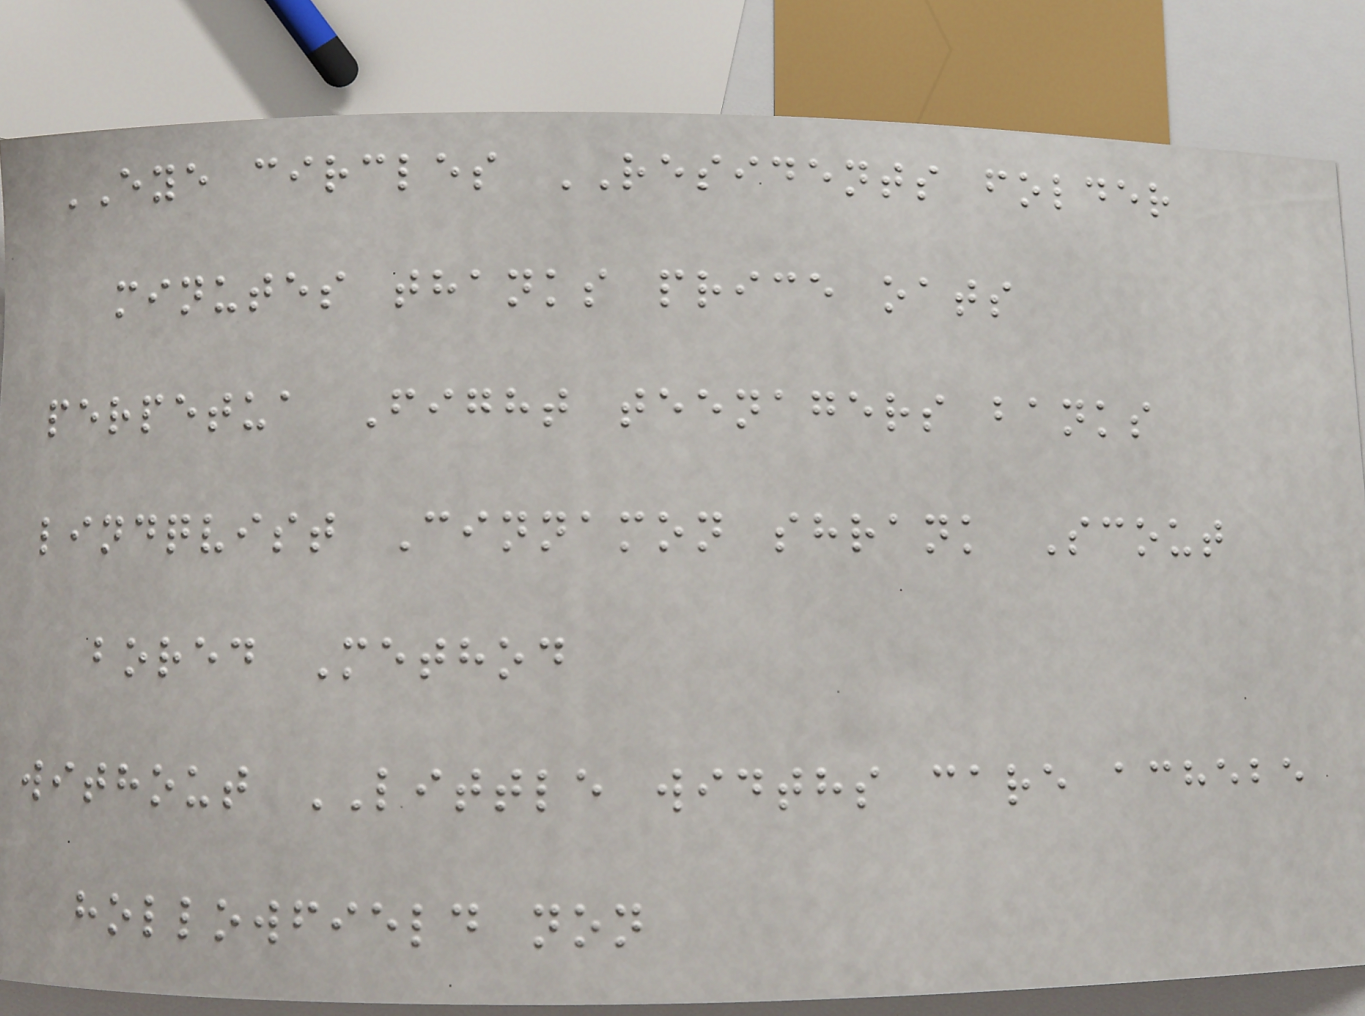EYE circles RESIDENTS folder
minutes thanks price oats
perpetua Fight teenagers banks
lindqvist Cinnamon shrank Scout
bored Method
without LITTLE widths care achebe
hollowfield non
